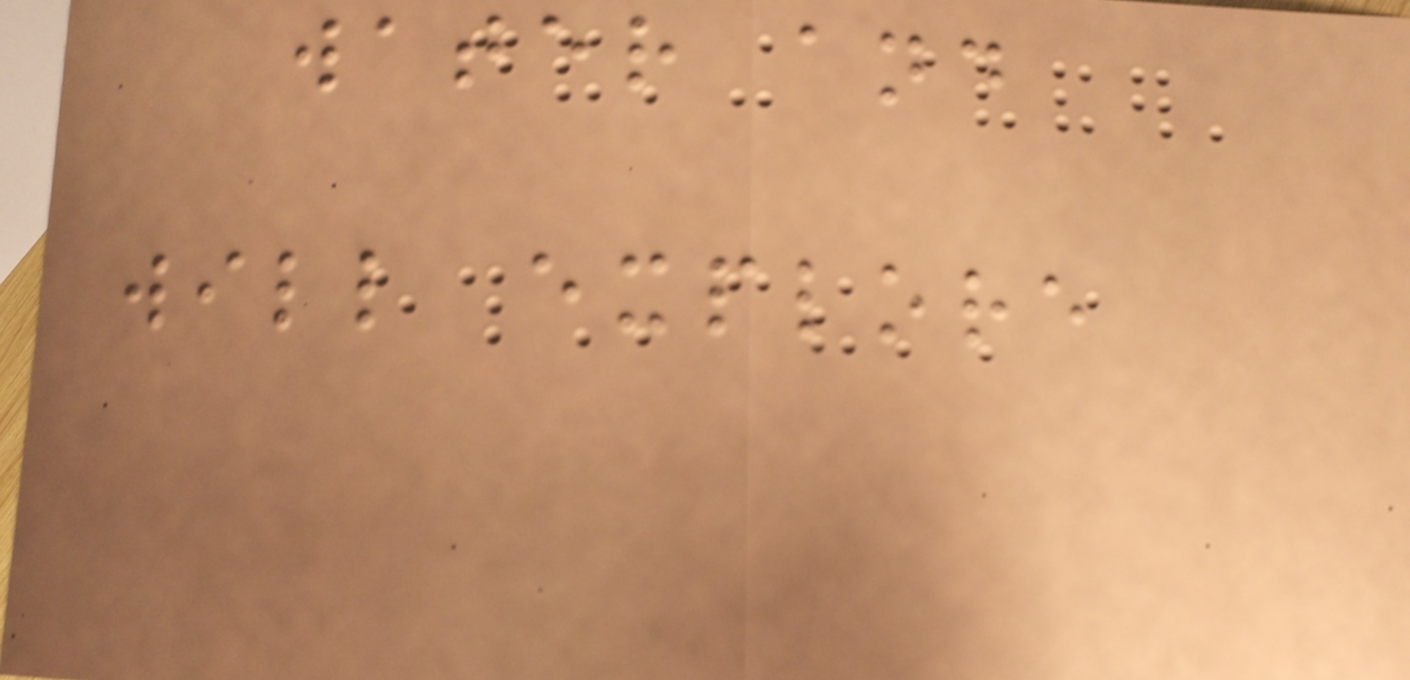water and
will explore
